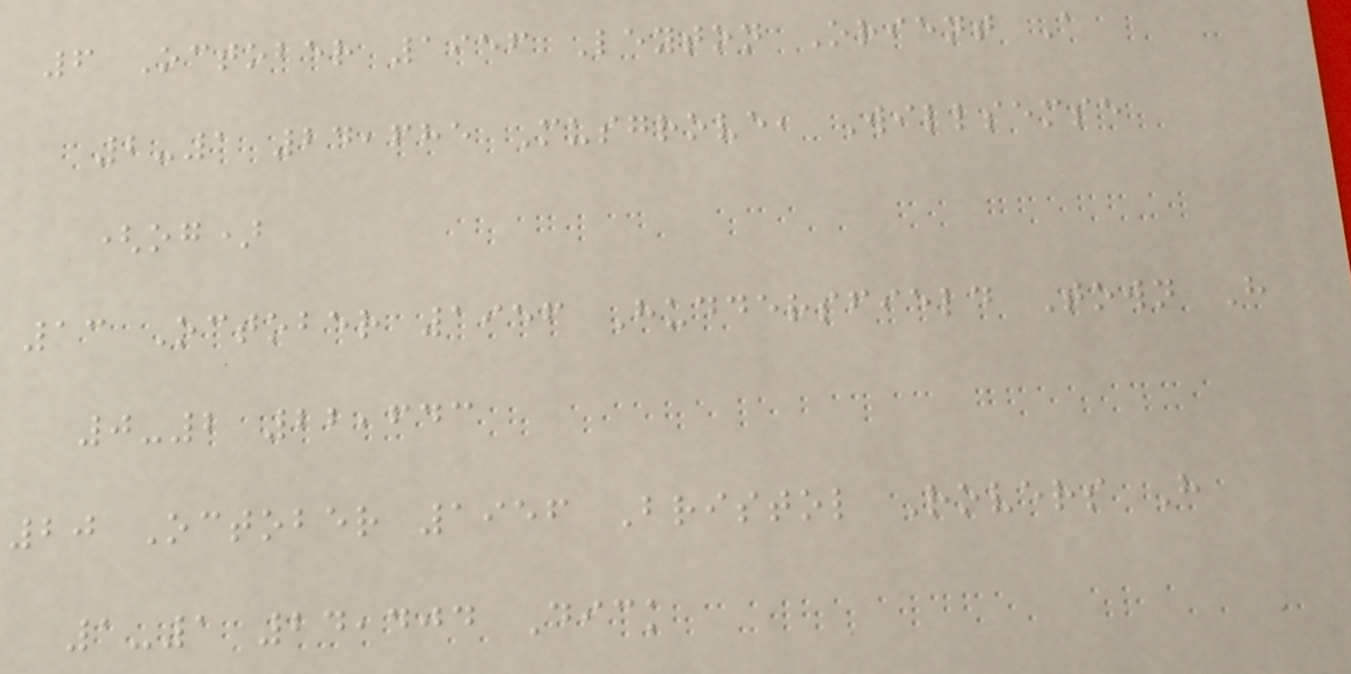6 October 1956 Leyton Orient A
2-1 24,685 Musgrove, Willsemse
(og)
13 October 1956 Huddersfield Town H
0-2 22,643
20 October 1956 Bristol Rovers H
1-1 24,404 Dick
